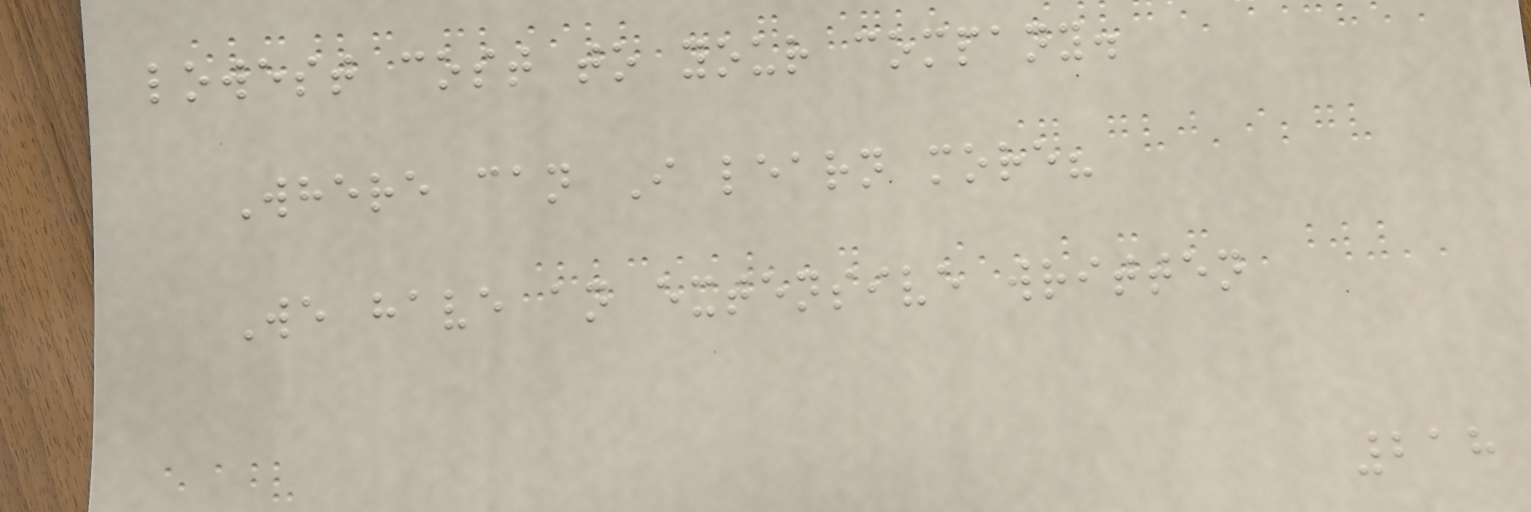lowest cost to your company.
Where can I learn more?
We have an extensive written
218
